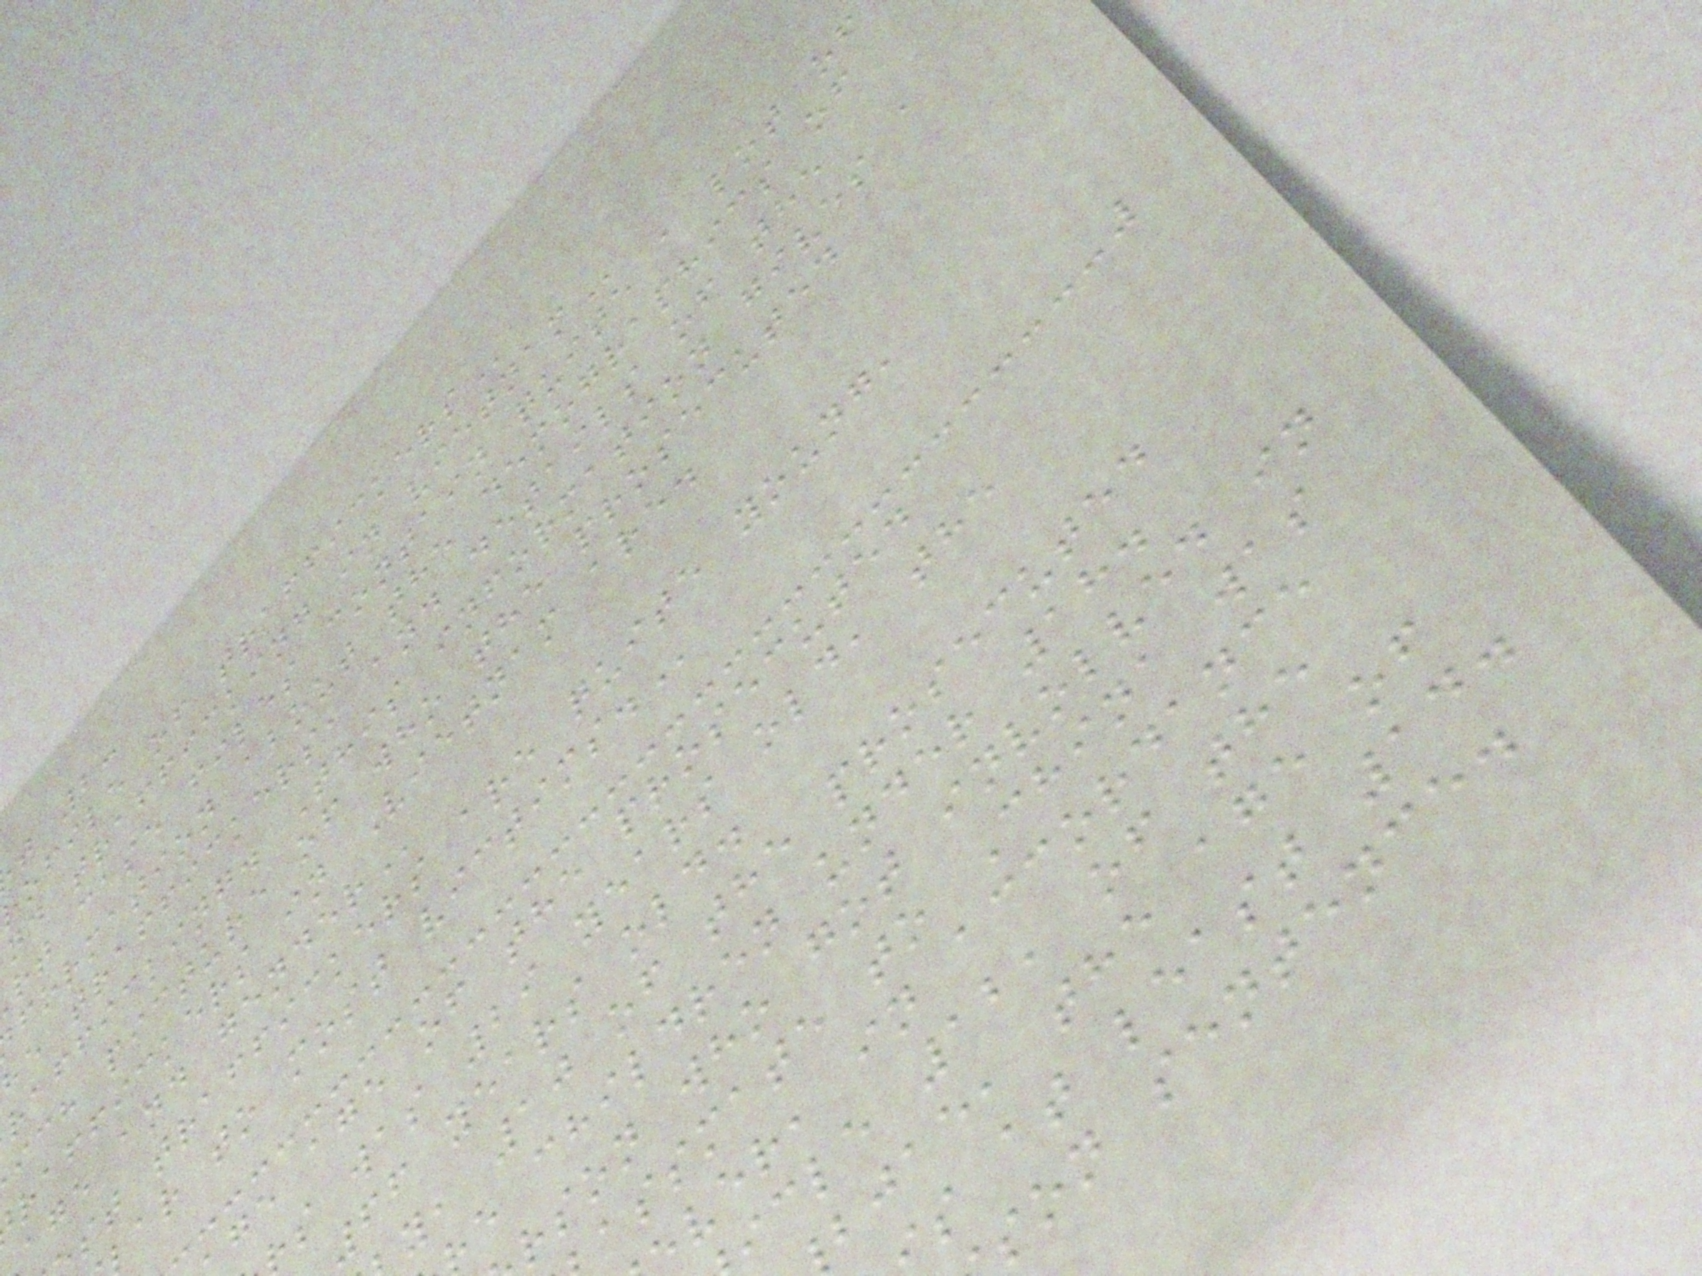t 2:
ofile of
nd trafficking in
rt case files contain quite a lot of
formation about the demographics of
he traffickers, and details of the
rafficking. This information gives a
ich picture of who the prosecuted
raffickers in Vietnam are.
age and
st traffickers are quite young,
ar to most
ge age of the prosecuted
s was 29 years old, the
66 years old.
y, 10 of the prosecuted
e children under 18.
rson who got involved in
assmate to China was
ver, in accordance
icle 12, of the
bjae, the age of
s at least 14.
son sentence.
